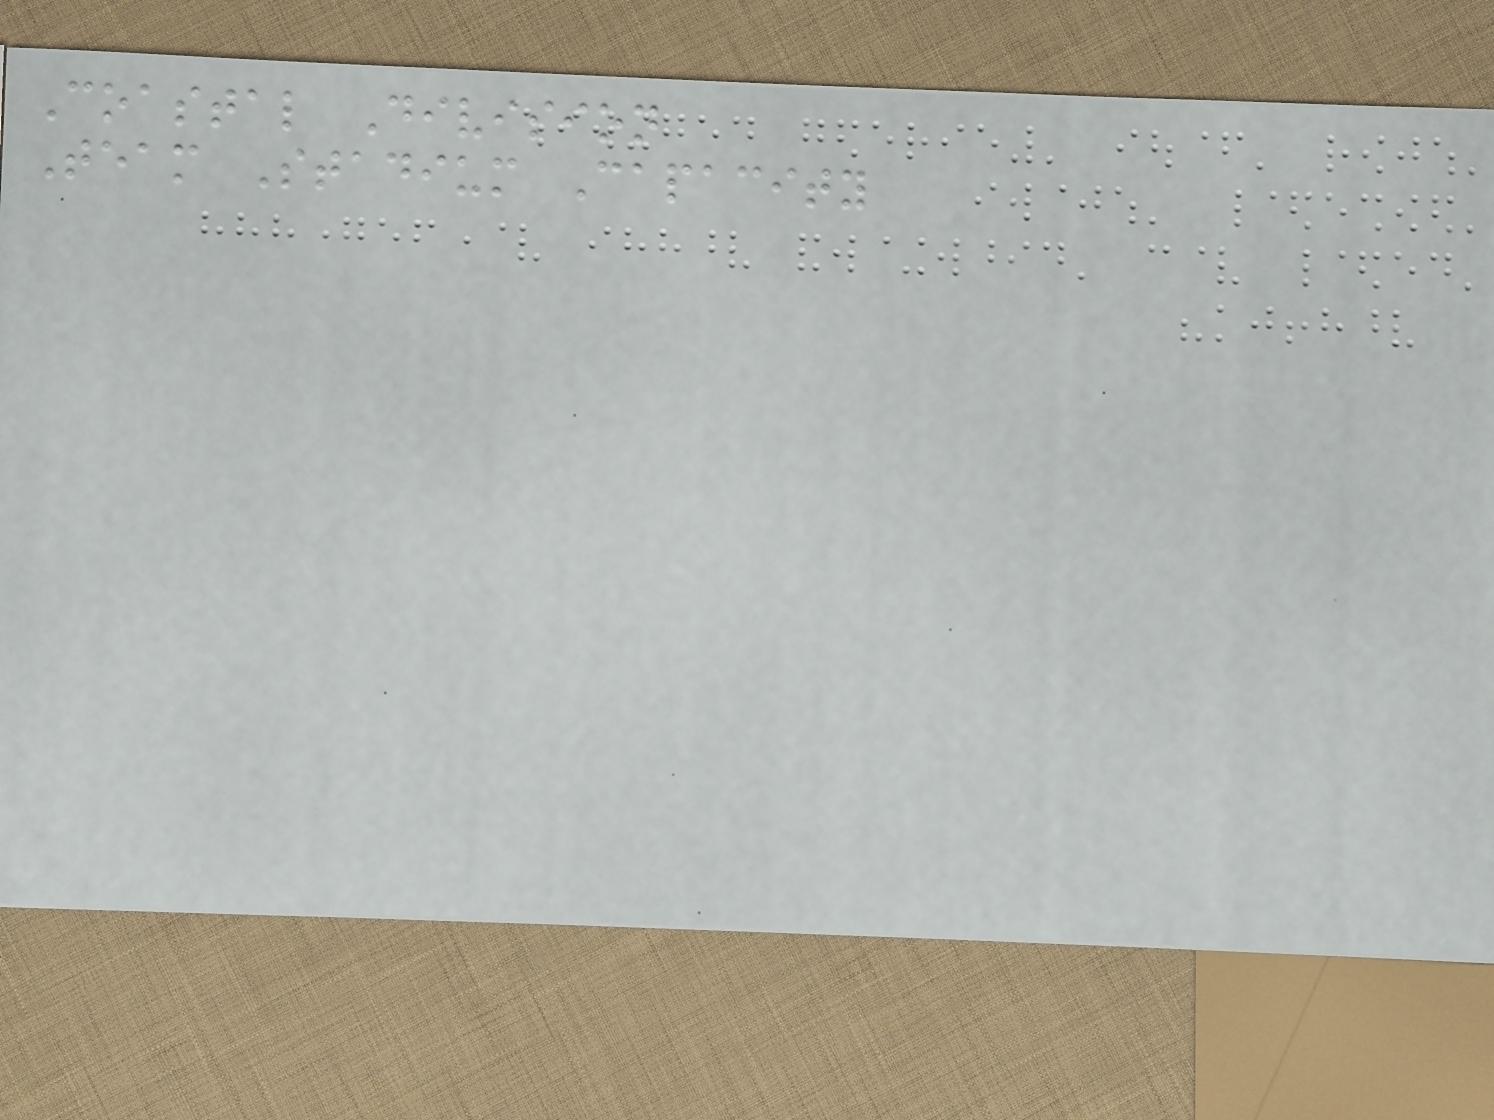Coastal Division
Team Stadium Capacity
